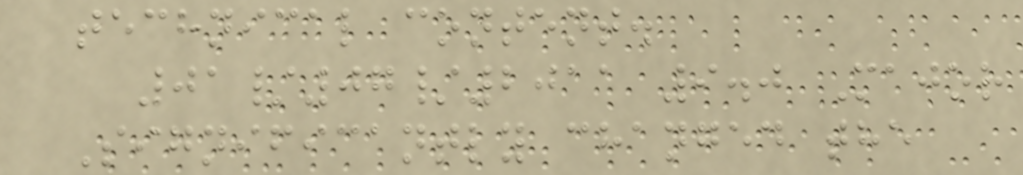technical content.
01/07/2011 9.0 Major
Significantly changed the
